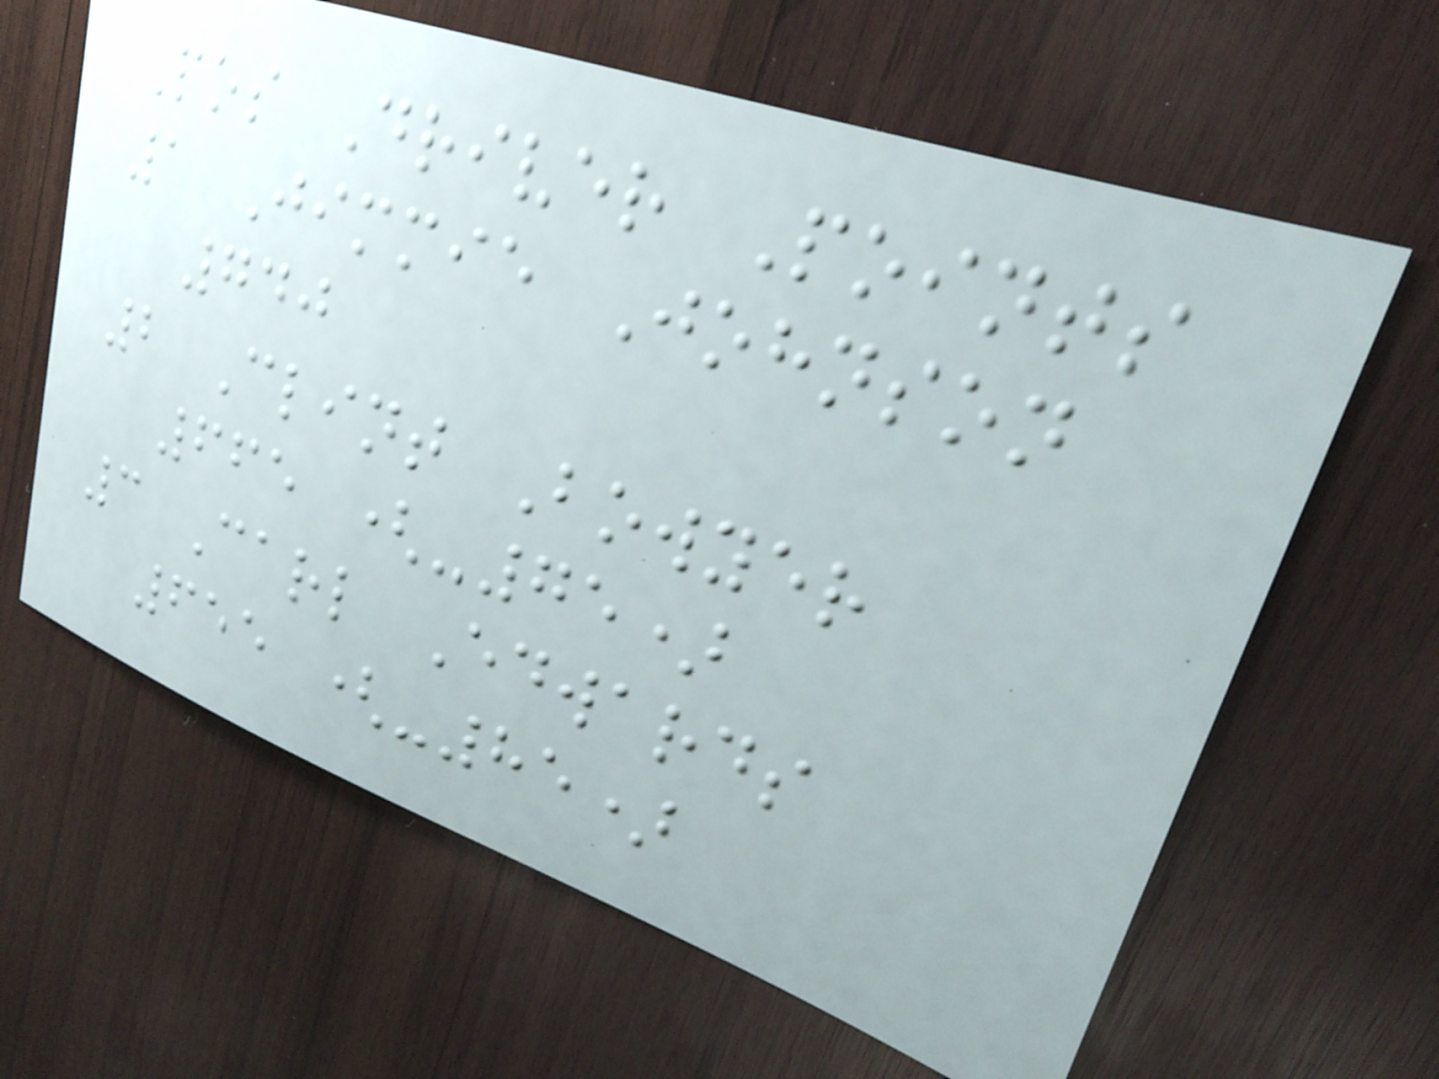Pos Driver Points
1 Jimmie Johnson
740
2 Clint Bowyer
665 (-75)
3 Carl Edwards
655 (-85)
